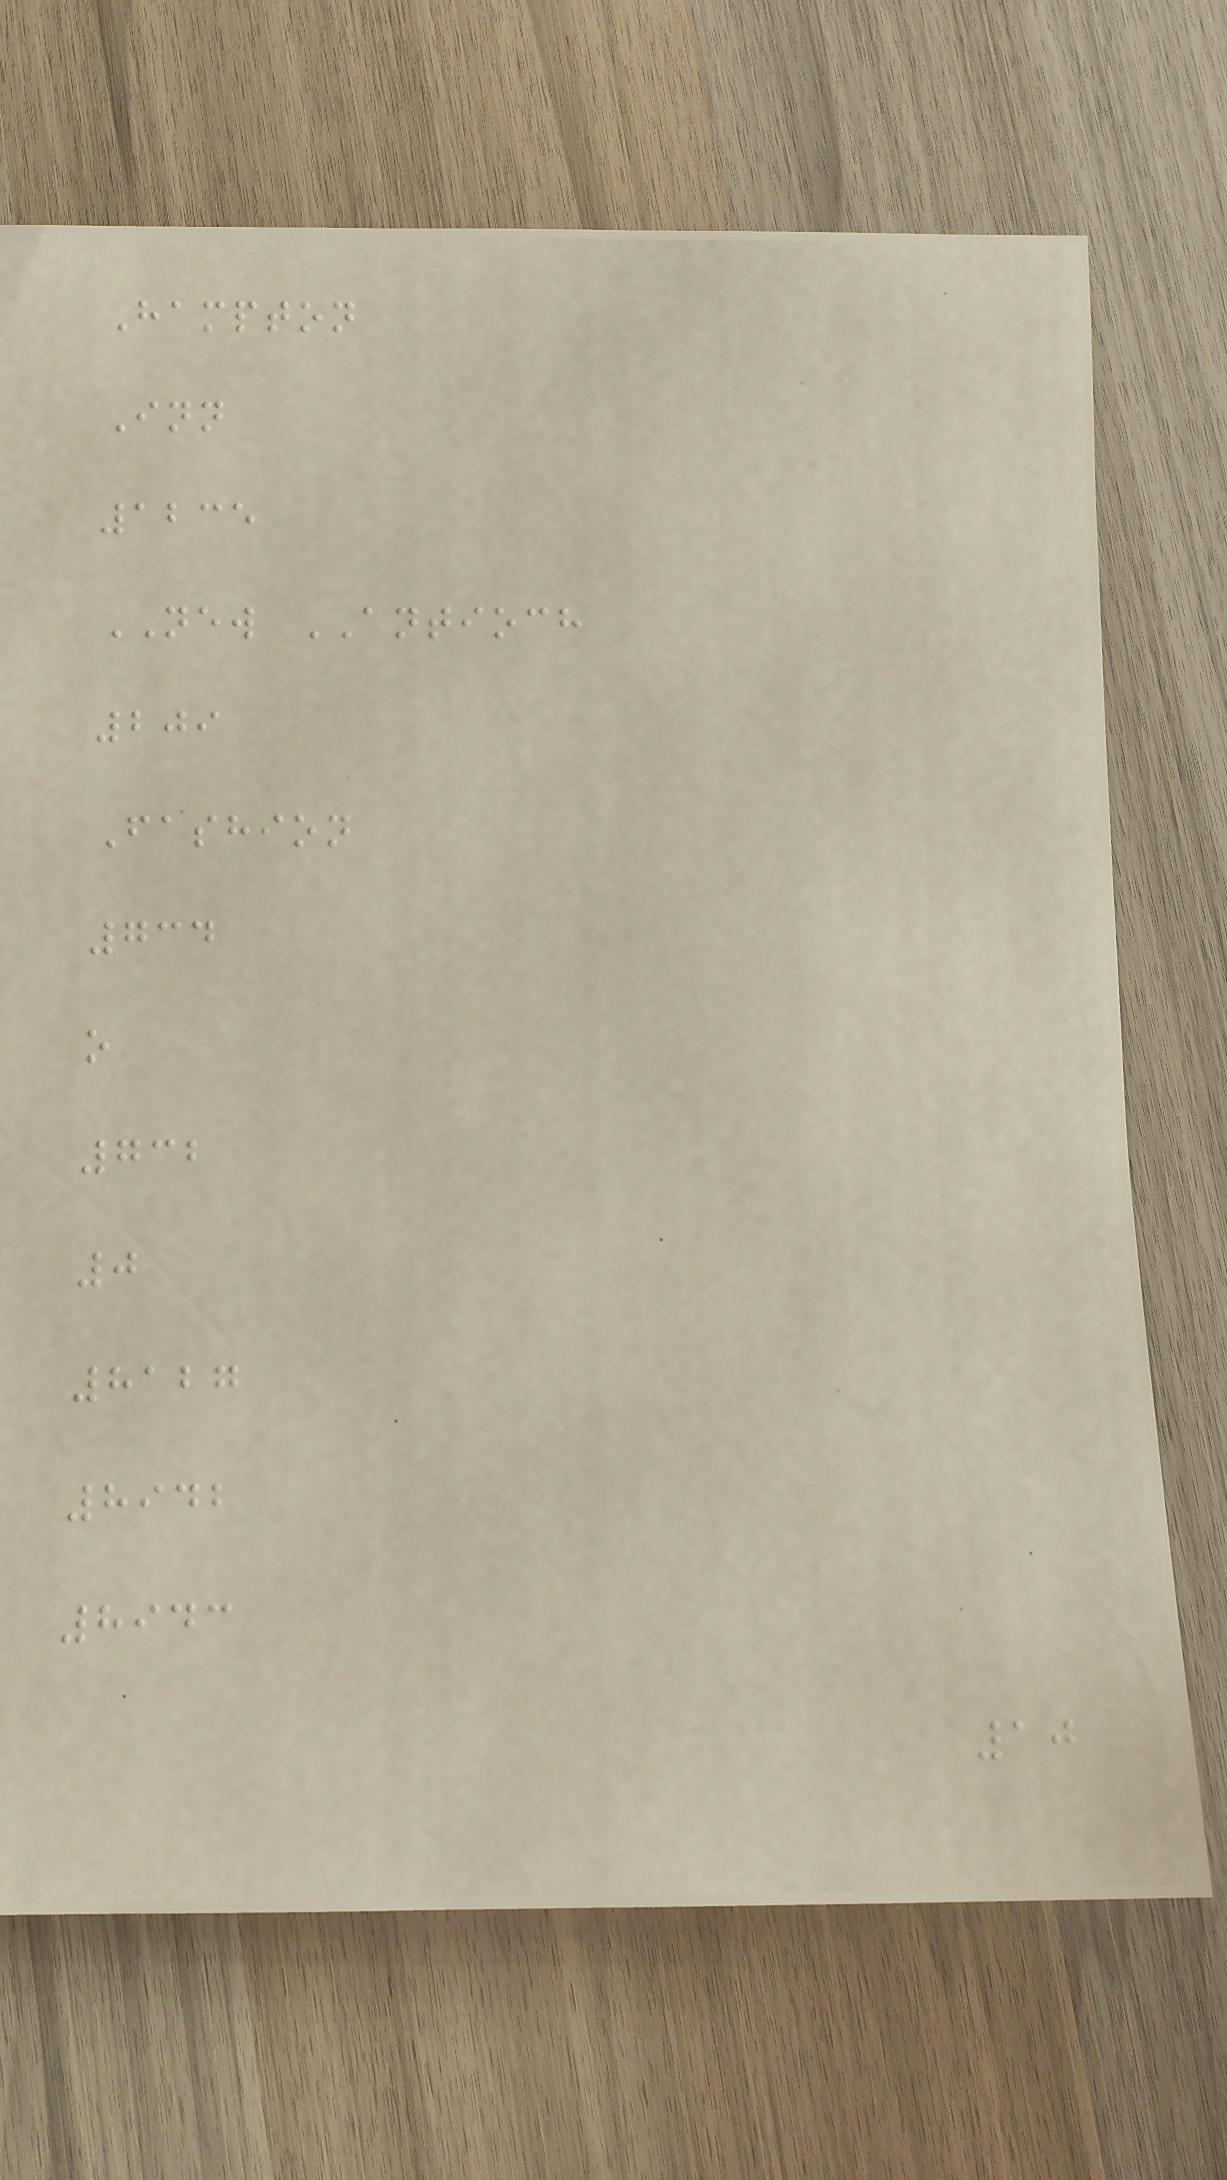Hampton
Inn
1235
NEW ANTIOCH
209
Fashion
734
o
732
0
8127
8942
8943
10
